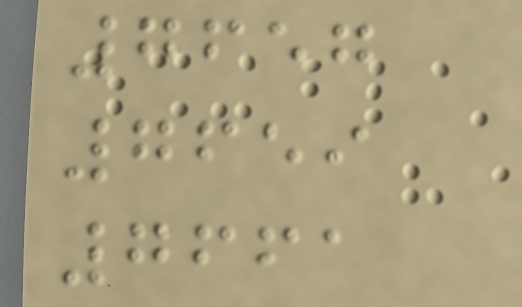7657
7659
7661
